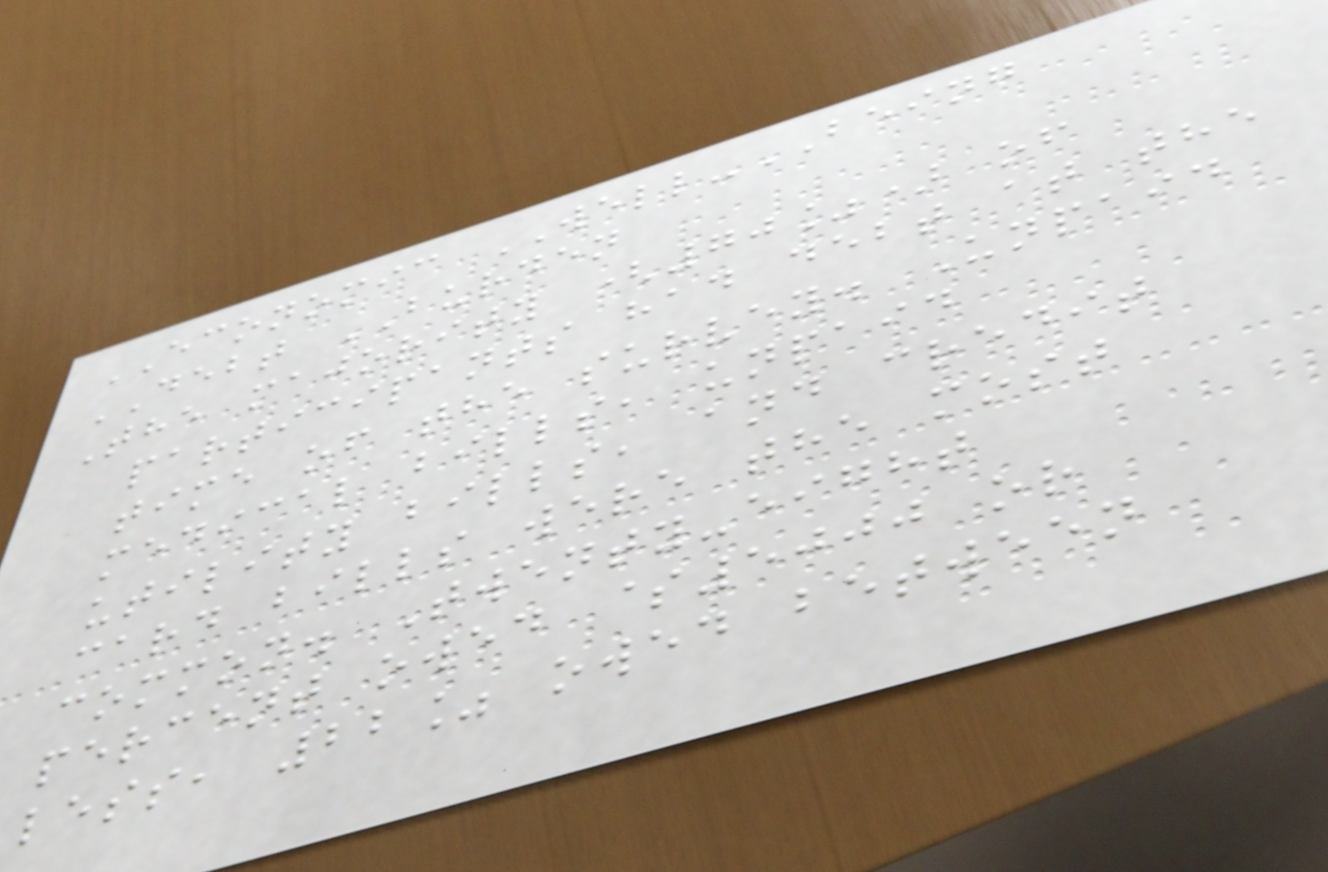ECONOMIC WELL-BEING
DEBT BURDEN
The majority (70%) of
participants had debt at the
time of the survey. Unpaid
medical bills, unpaid
utility bills, and credit
card bills were the most
common. Twenty-eight
percent owed $5000 or
less, 22% owed between
